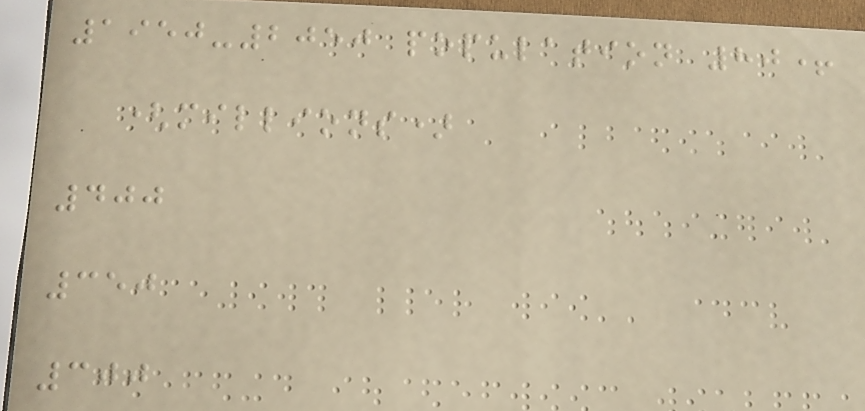1950-2050 population 80+
(millions)
400
350
300
